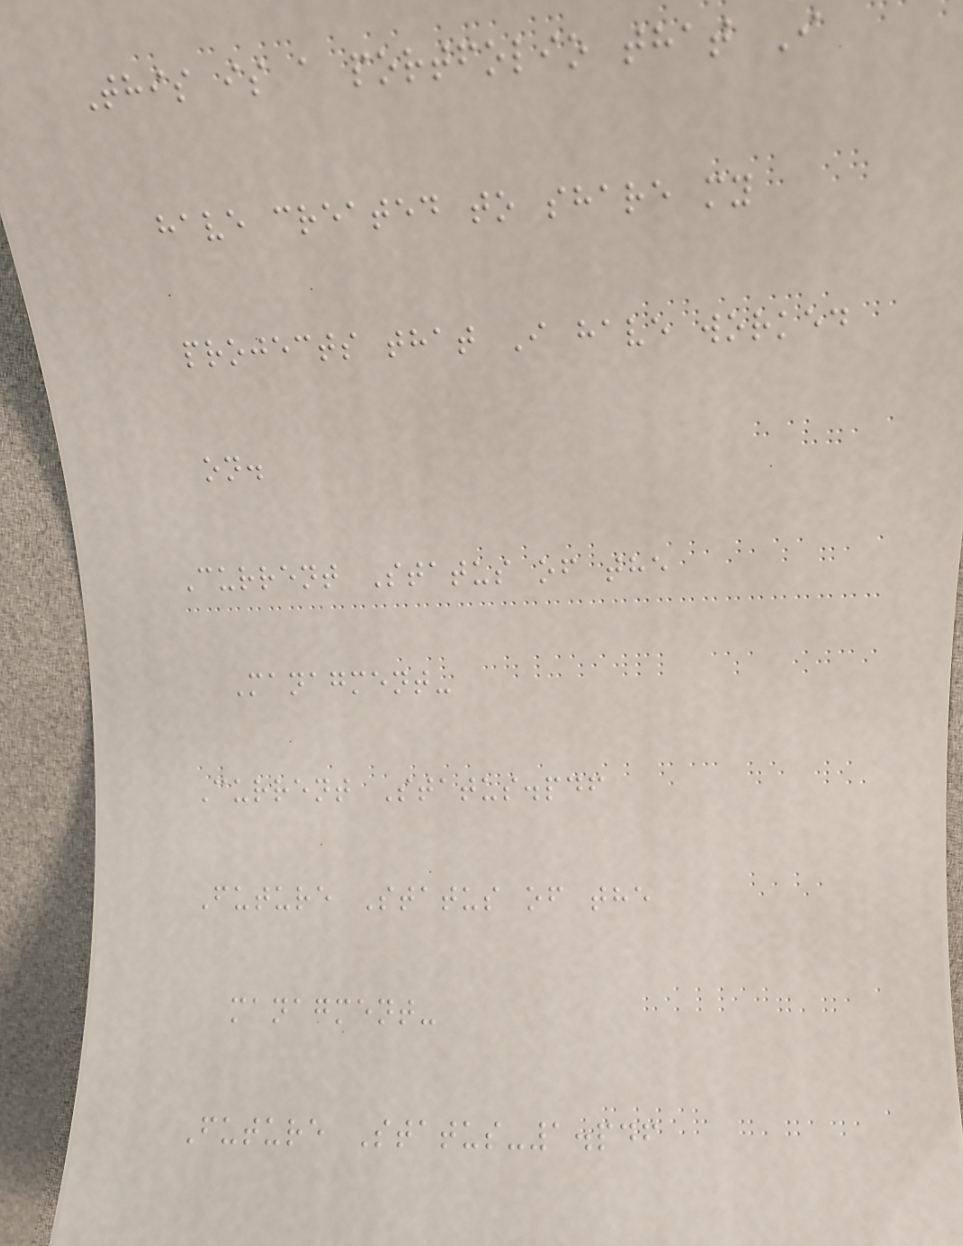This is a portfolio that I
have created to share my
projects that I have worked
on.
Current Status of the
Managment-
Current Status.pdf
Future Status of the
managment-
Future Status-1.pdf
